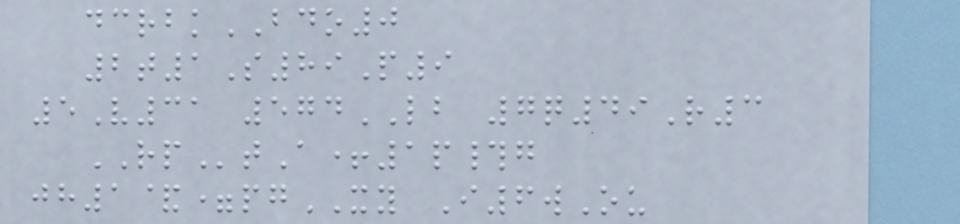dcrbkBDO0
2t1S89P9
5V31 574LB 7q49R3
RPtA+1p#g
jh1&=pgXY I6wOu
